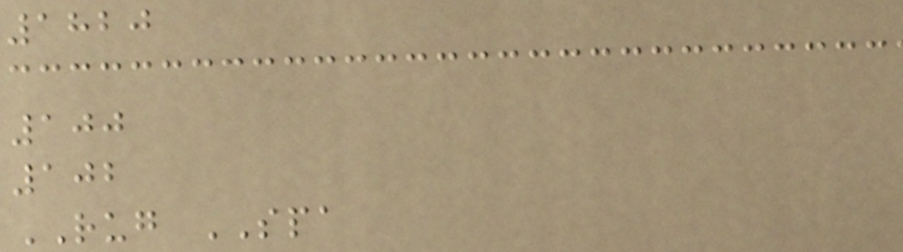1820
100
102
RUG SPA
